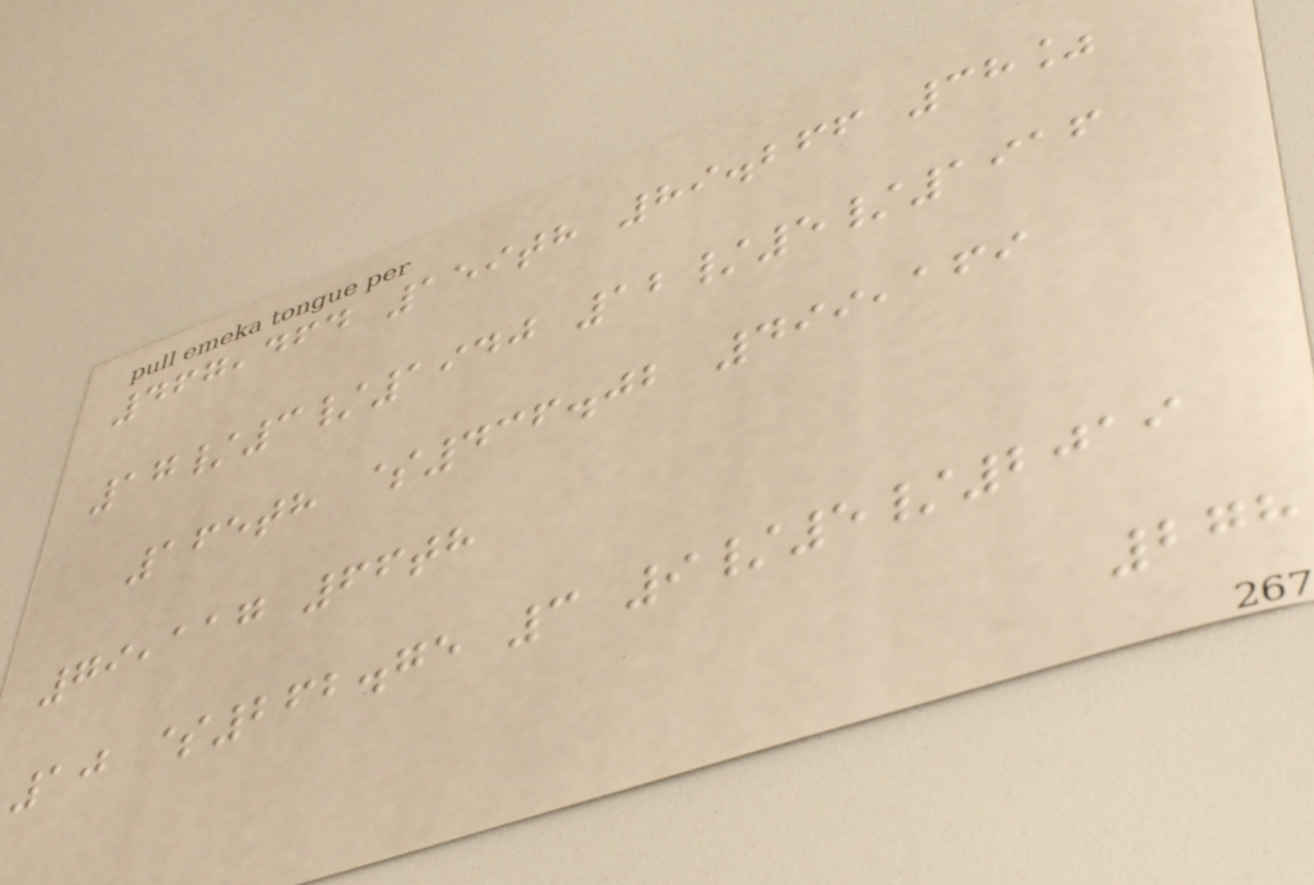467,464 159th 89.266 38%
17/3/1940 12/5/1916
165th $436.02 499,169
79,117 66th
10 $262.75 3 9/5/2019
278
